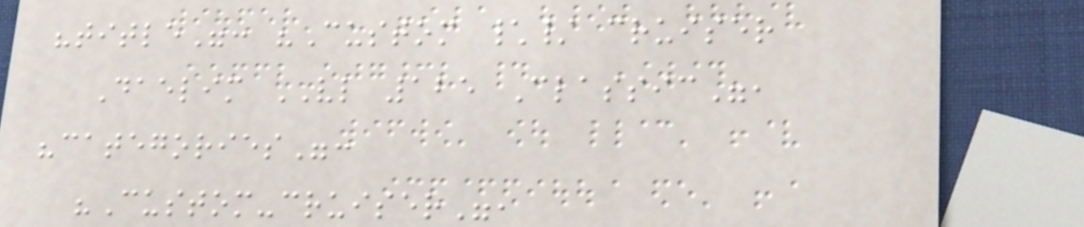"title": "Custom \/ cruiser
Daelim VL 125 Classic",
"categories":
"Custom-cruiser",
